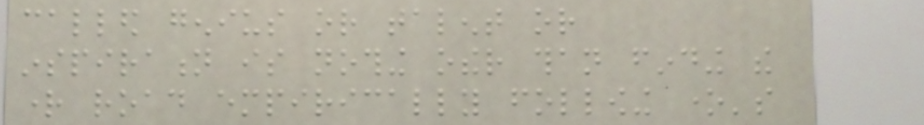called genius or talent or
inspiration is nothing other than finding the
right road empirically following one's
